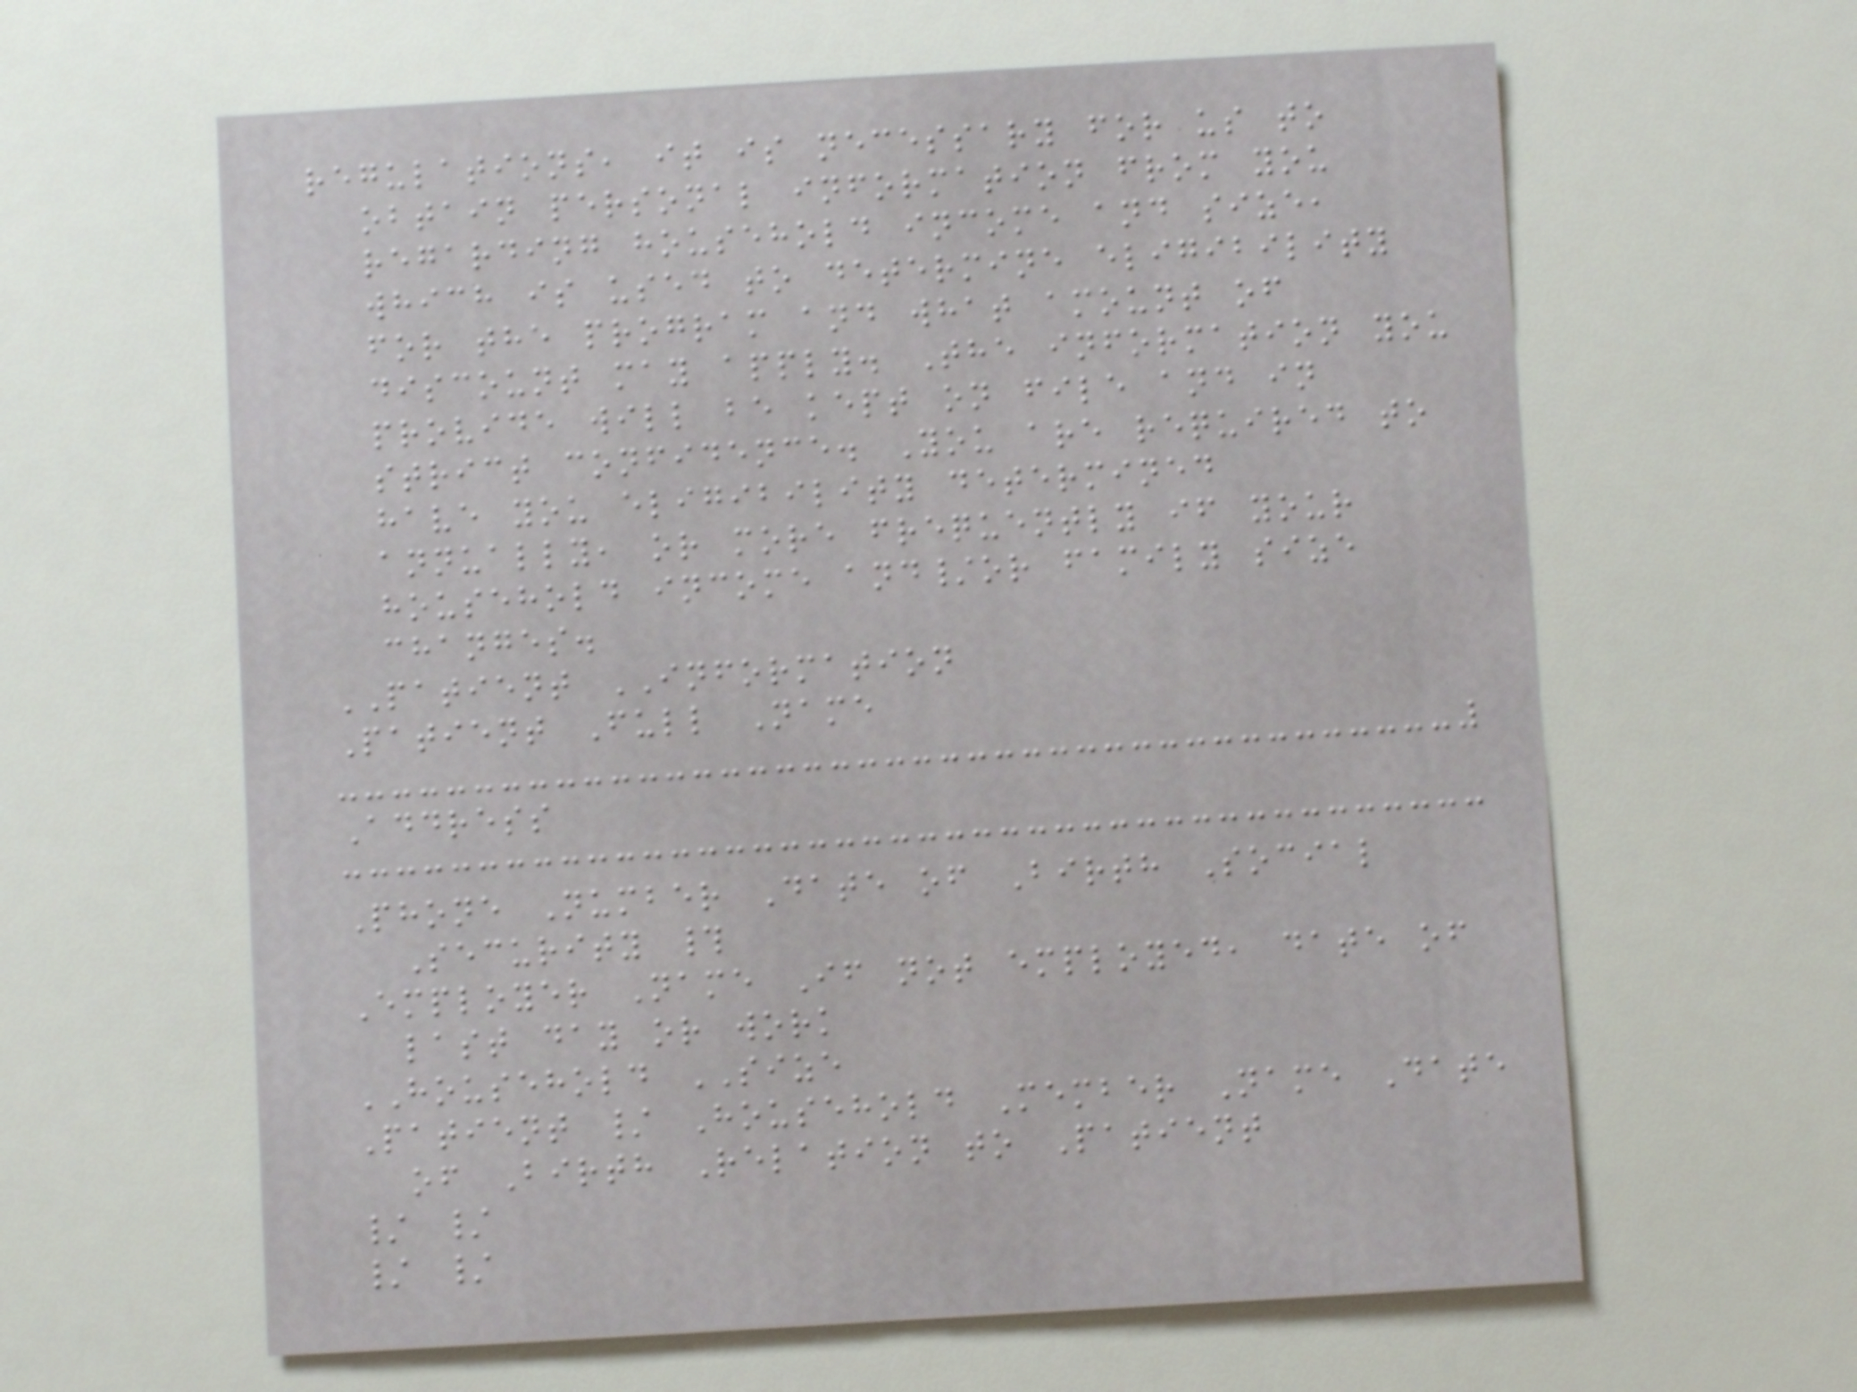regulations, it is necessary for us to
obtain personal information from you
regarding household income and size,
which is used to determine eligibility
for the program and what amount of
discount may apply. The information you
provide will be kept on file and in
strict confidence. You are required to
have you eligibility determined
annually, or more frequently if your
household income and/or family size
changes.
PATIENT INFORMATION
Patient Full Name
Address
Phone Number Date of Birth Social
Security #
Employer Name If not employed, date of
last day or work
HOUSEHOLD SIZE
Patient / Household Member Name Date
of Birth Relation to Patient
/ /
/ /
